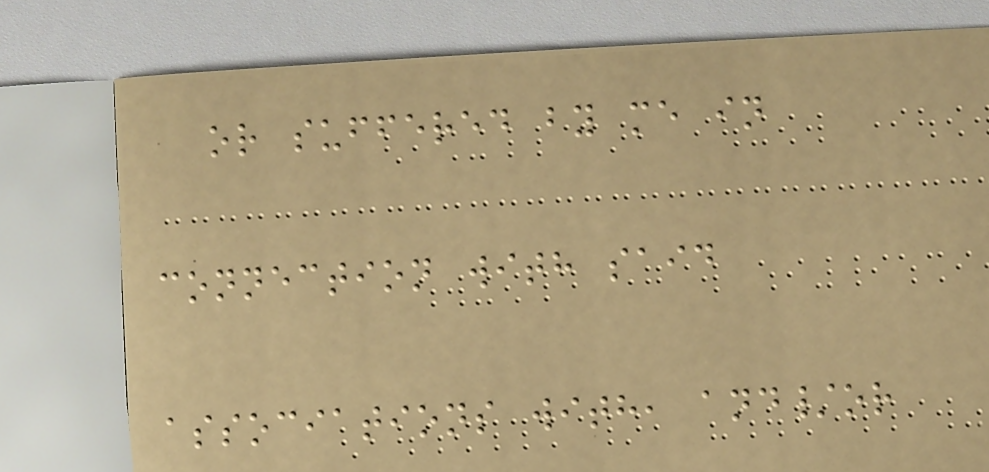or suffered by me in
connection with said
associations with, and/or
